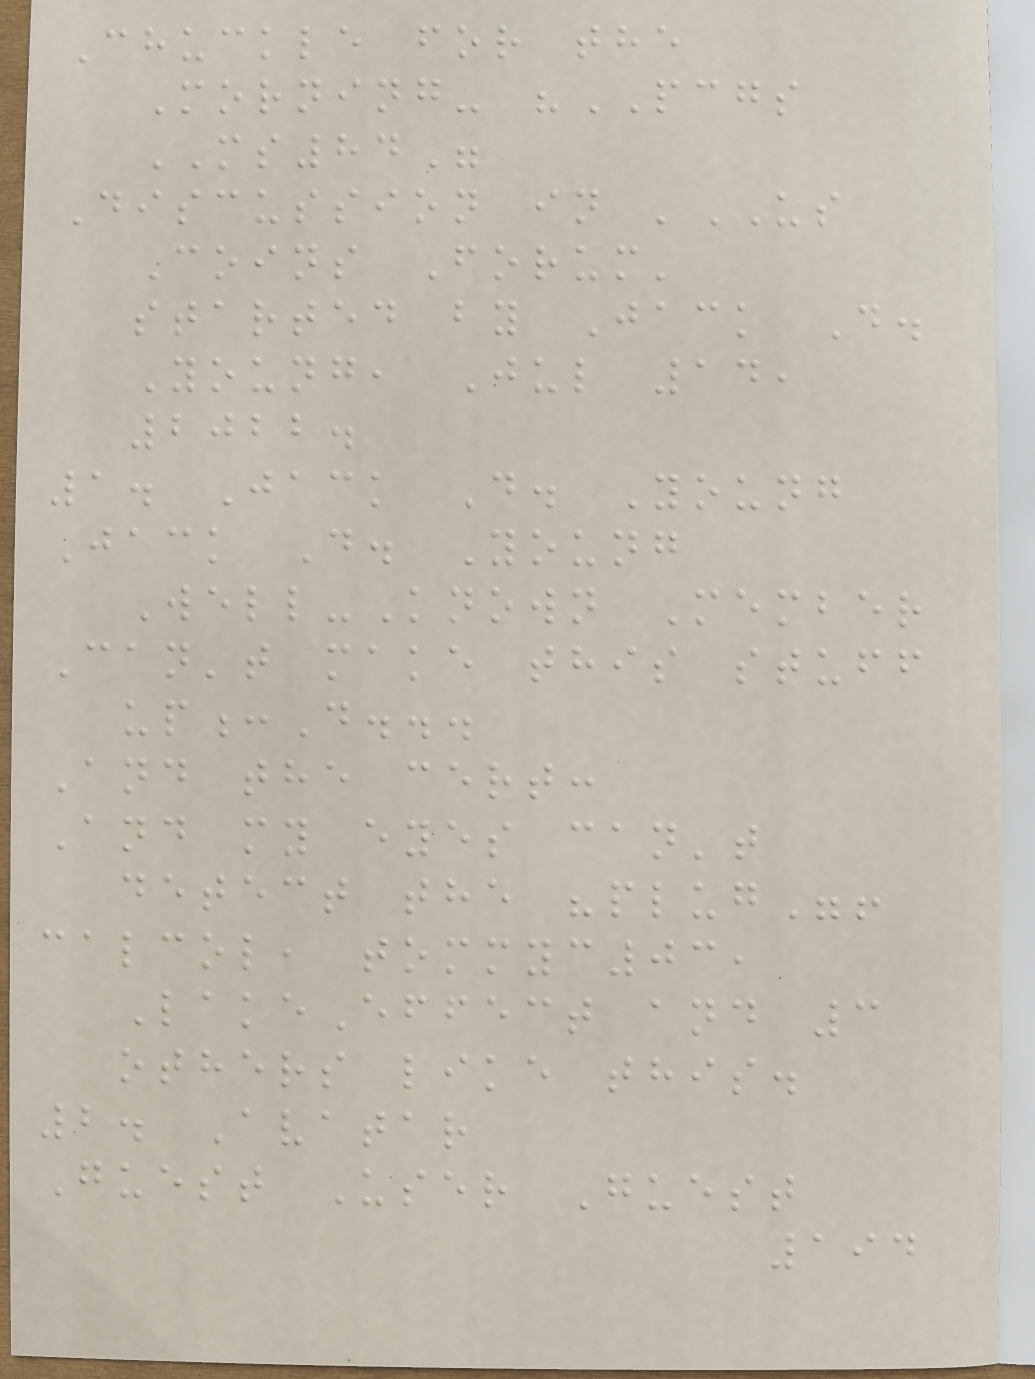Chuckle for the
Morning- "PCGS
MS84"
Discussion in 'US
Coins Forum'
started by Jack D.
Young, Jul 14,
2022.
1. Jack D. Young
Jack D. Young
Well-Known Member
Can't make this stuff
up:D...
And the cert:
And my eyes can't
detect the "plug"!
calcol, tommyc03,
LakeEffect and 3
others like this.
2. Avatar
Guest User Guest
194
